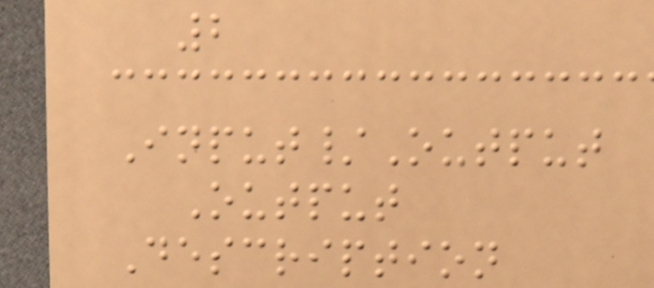2
Input/Output
Output
Description
